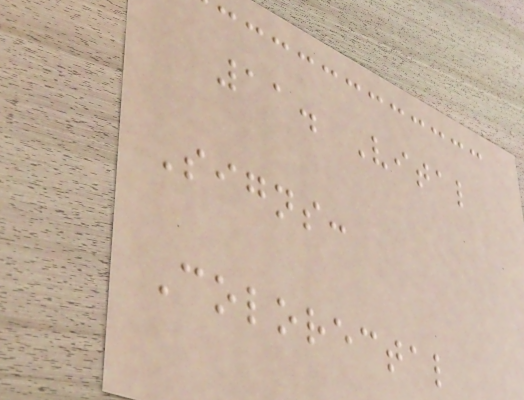11. Vital
Signs:
Colorectal
